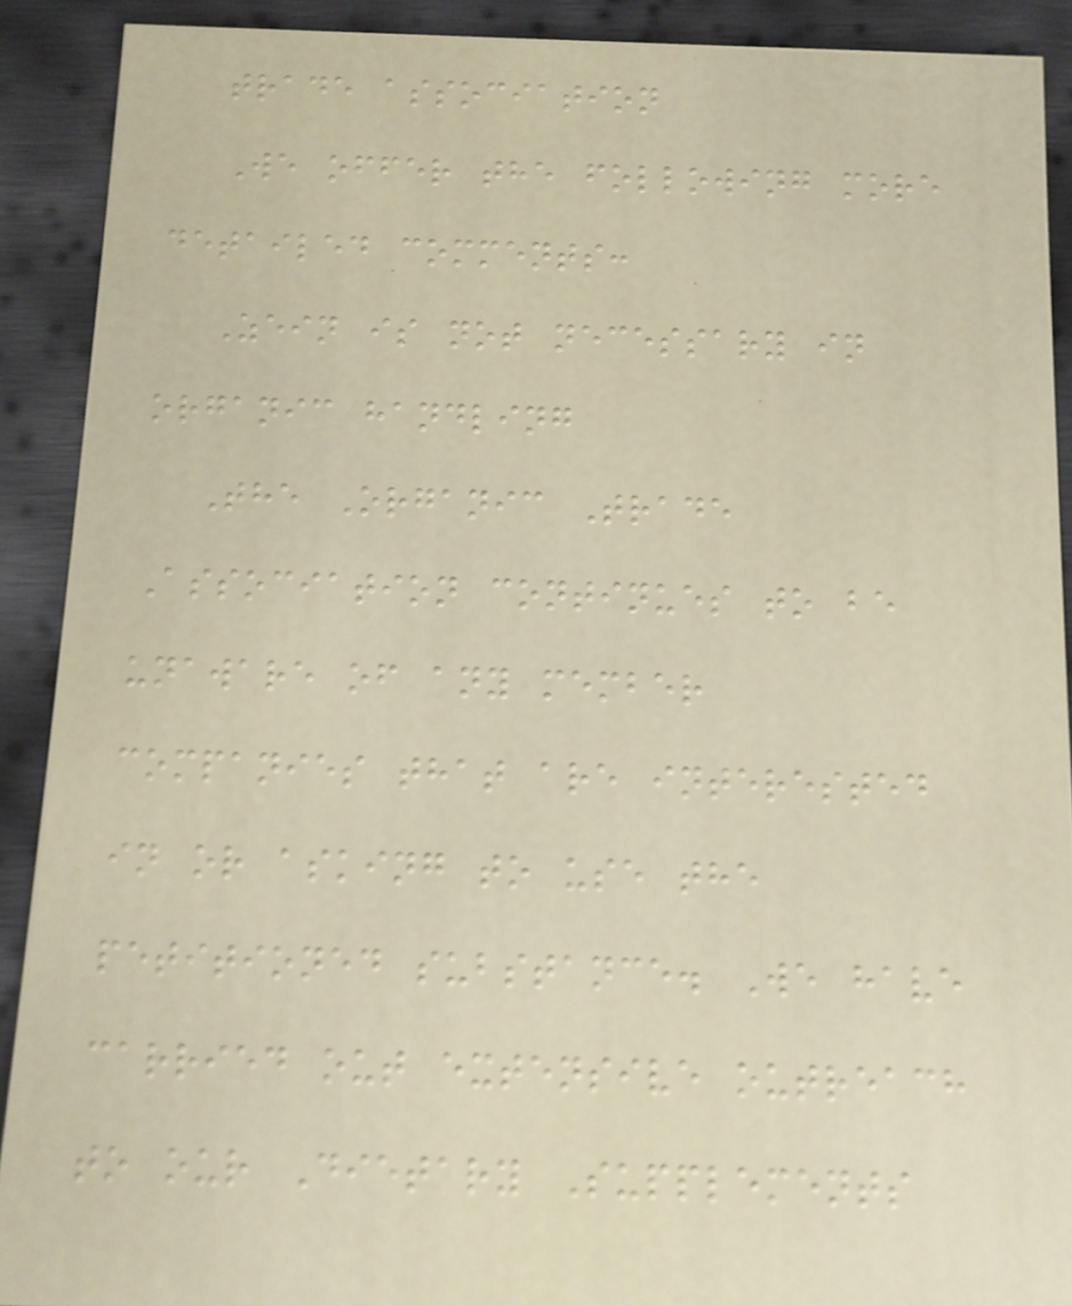trade association
We offer the following more
detailed comments:
Zein is not necessary in
organic handling
The Organic Trade
Association continues to be
unaware of any member
companies that are interested
in or asking to use the
petitioned substance. We have
carried out extensive outreach
to our Dietary Supplements
